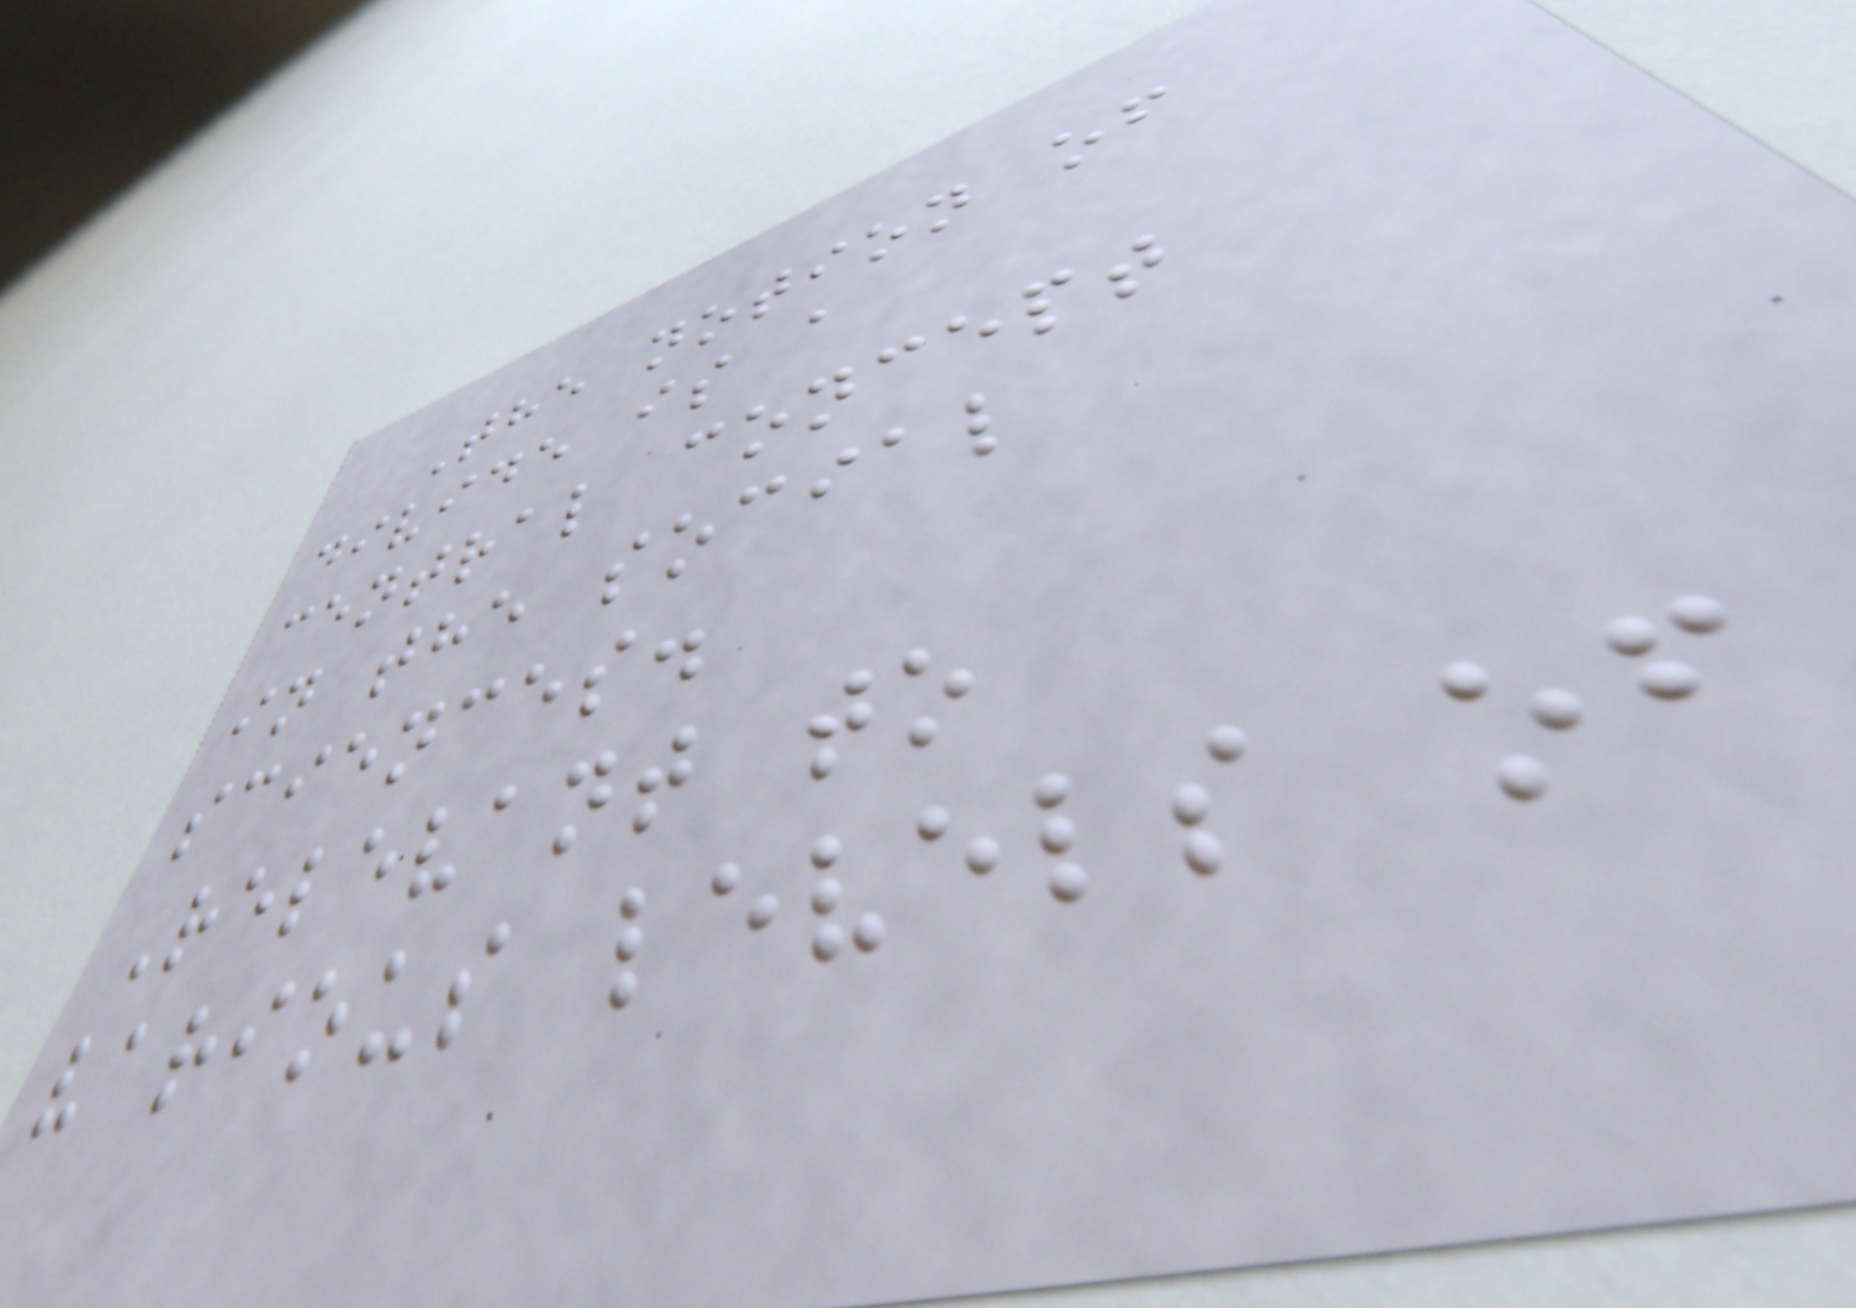The notion of
divide is a
central concept
in the social
sciences.
Relevant to
various levels of
